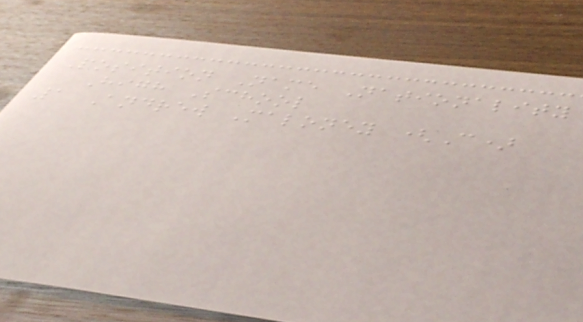Position Name Nationality
High School
1 Andrew Maloney (C)
